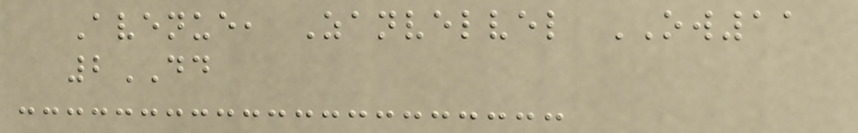Avenue, Zanvelvel OW11
2DD
